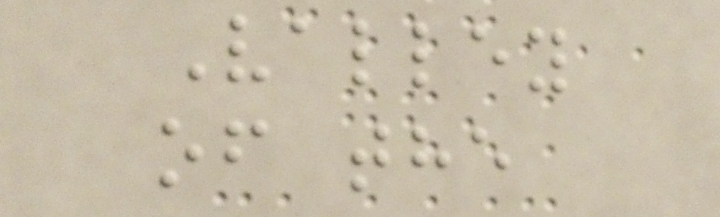Valley
of the
